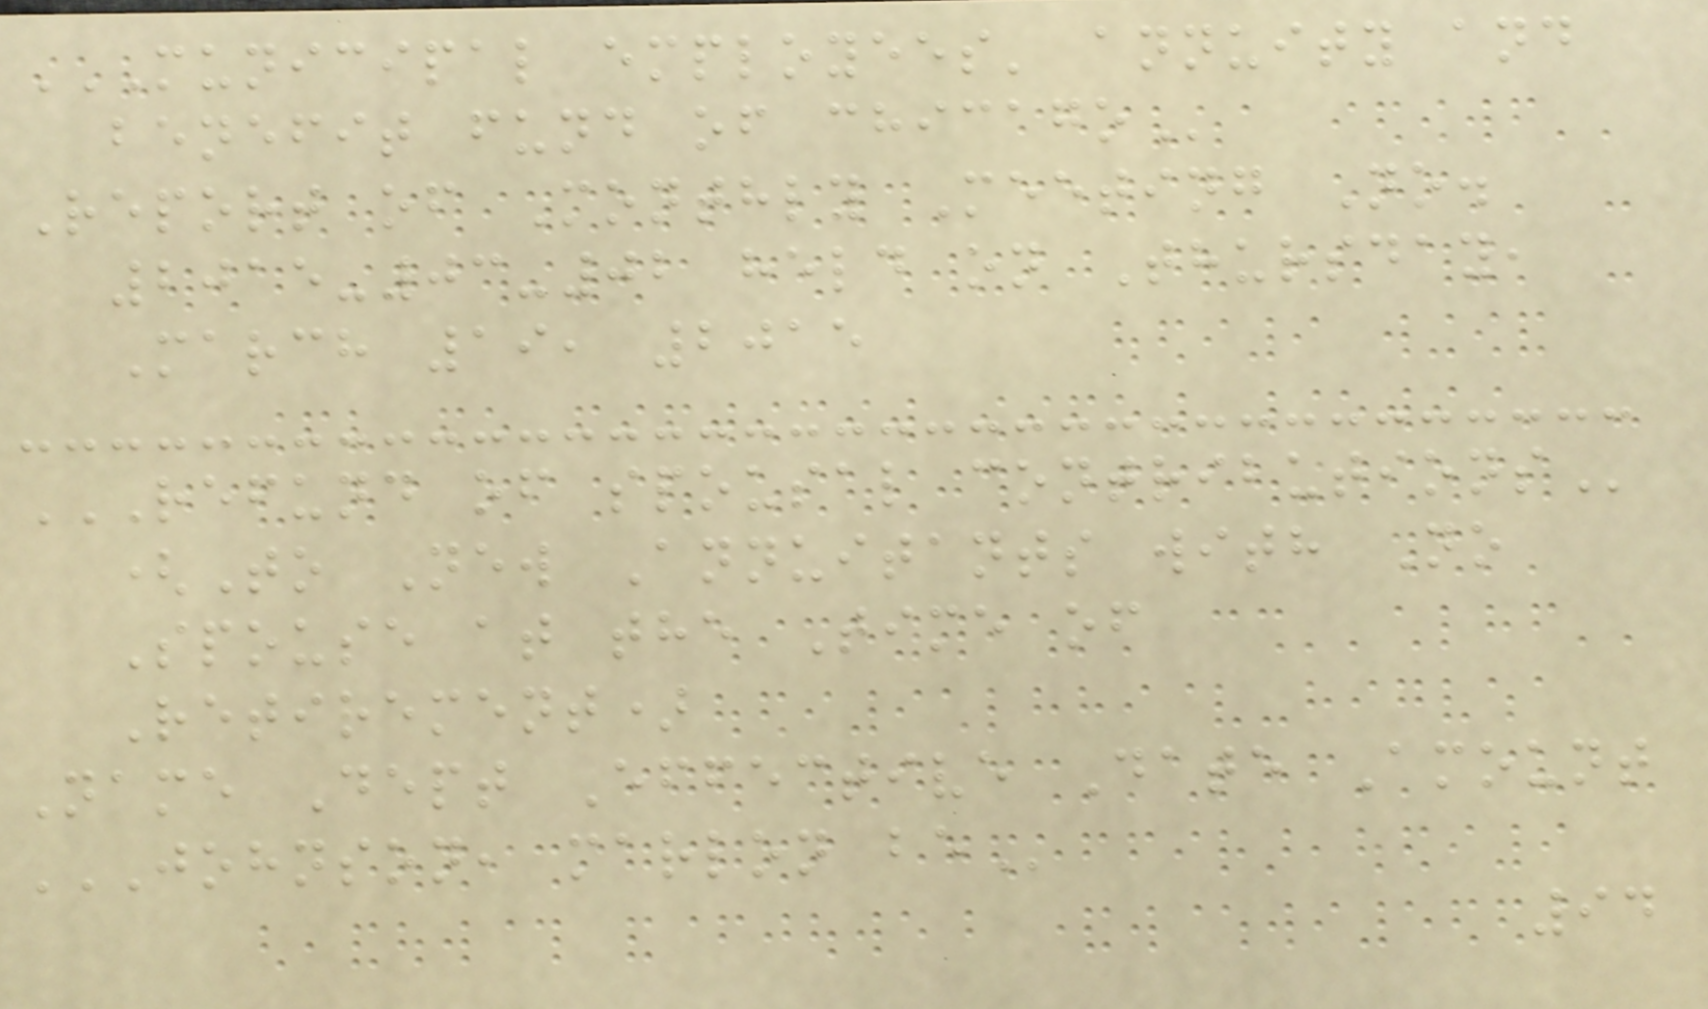MUNICIPAL EMPLOYEES' ANNUITY AND
BENEFIT FUND OF CHICAGO
Report of Monthly Meeting No.
2015-03-02 held on Thursday,
March 19, 2015
REFUND OF SPOUSAL CONTRIBUTIONS
(To New Annuitants with No
Spouse at the Time of
Retirement)
Name Dept Effective Date Amount
JOHNSON, MARLON BE
94
